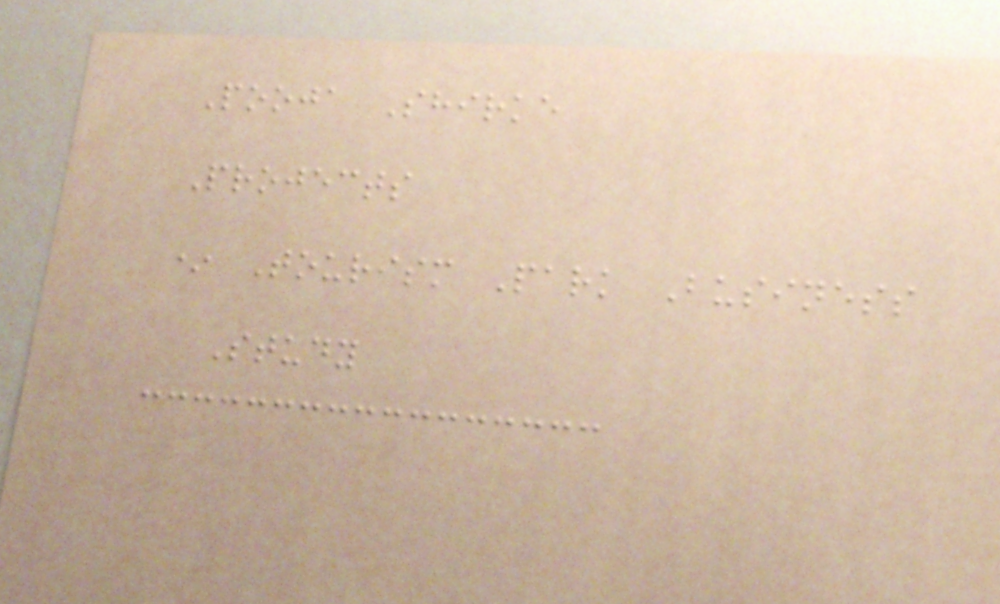Pooja Shirke
Projects
* Tourism Park Business
Study
